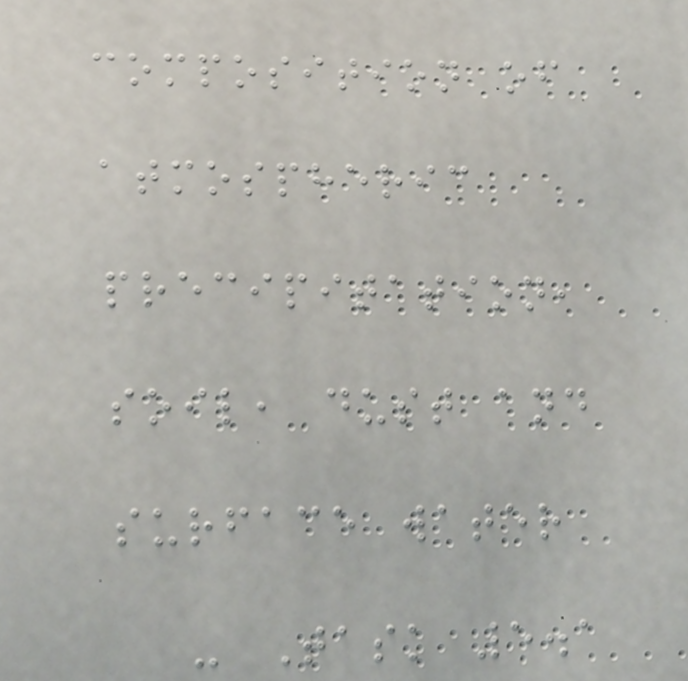composition of
atmospheric
precipitation,
soil, dust and
surface water
- Task 5.1
